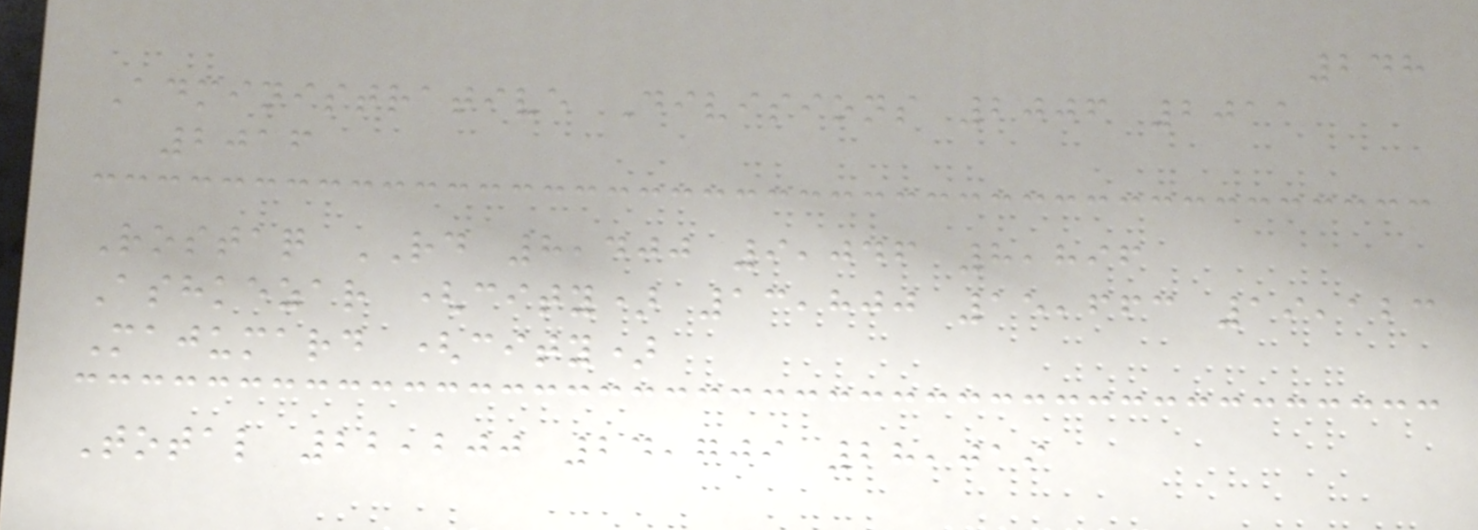248
Administrative Divisions 2006 2011
2016
Rostaq RD 8,400 9,046 8,896
Ashkezar (city) 13,800 15,663 19,123
Majumard (city)
Total 22,200 24,709 28,019
